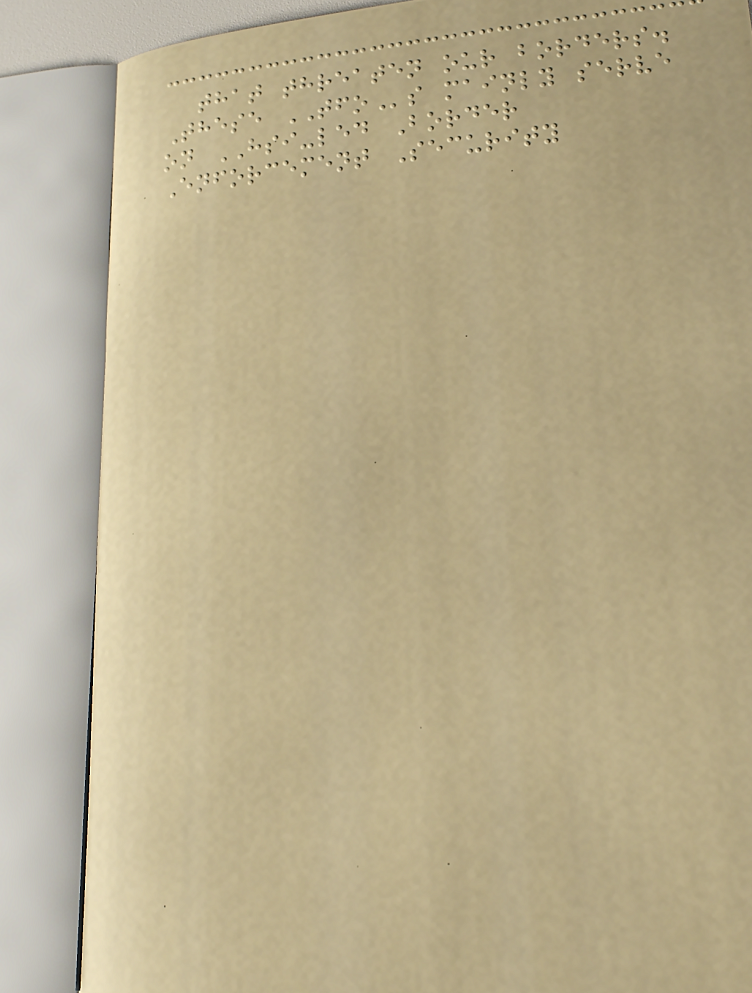that threaten our borders.
These TFOs mainly serve
on HSI-led Border
Enforcement Security
